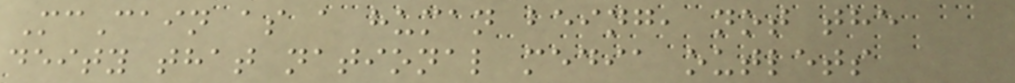McCain as a human being, not the
deity that national media outlets
